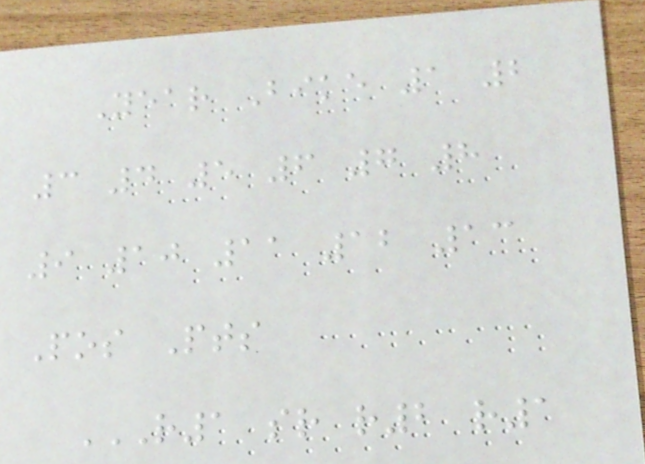Year Bike 1 2
3 4 5 6 7 8
9 10 11 12 13
Pos Pts
R1 SR R2 R1
